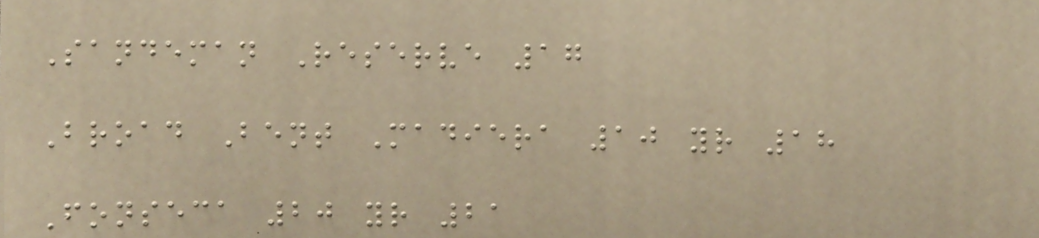Sandeman Reserve 17
Broad Bent Madiera 10 yr 18
Fonseca 20 yr 21
